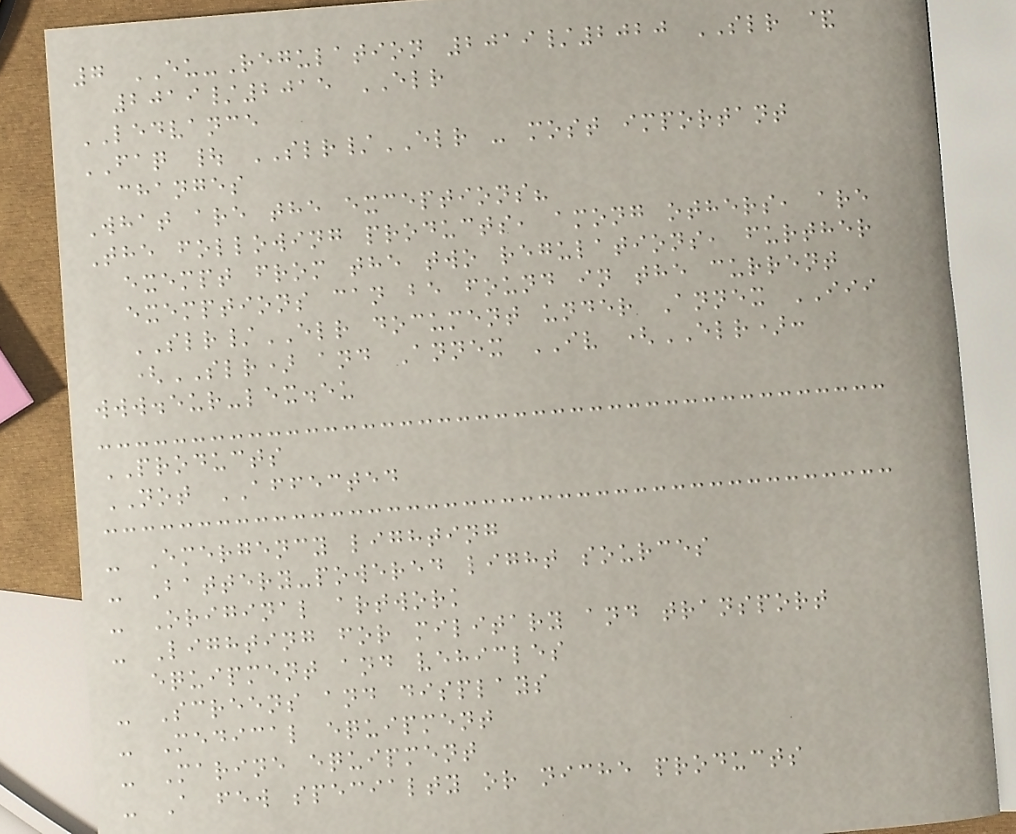7 EU-Regulation 2019/2020 SLR &
2019/2015 ELR
LEDVANCE
FAQ | SLR/ELR - most important
changes
What are the exceptions?
The following products, among others, are
exempt from the two regulations, further
exemptions can be found in the current
SLR/ELR document under Annex III
(SLR) and Annex IV (ELR):
www.eur-lex.eu
PRODUCTS
NOT AFFECTED
- Emergency lighting
- Battery-powered light sources
- Original artwork
- Lighting for military and transport
equipment and vehicles
- Screens and displays
- Medical equipment
- Marine equipment
- A few specialty or niche products
